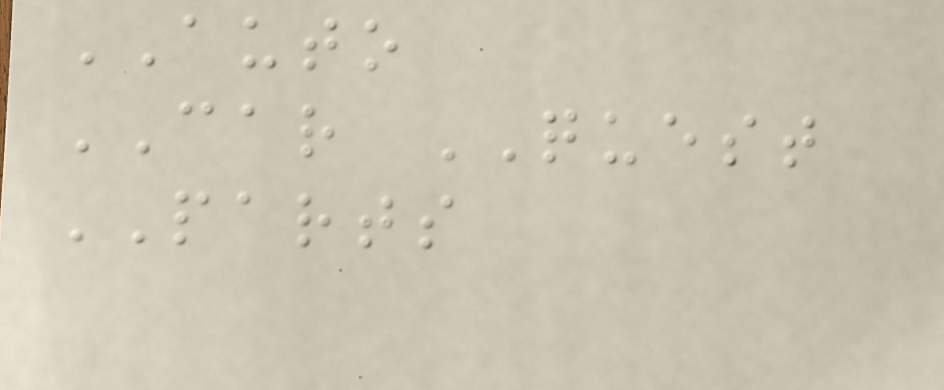AUTO
CAR QUEST
PARTS
